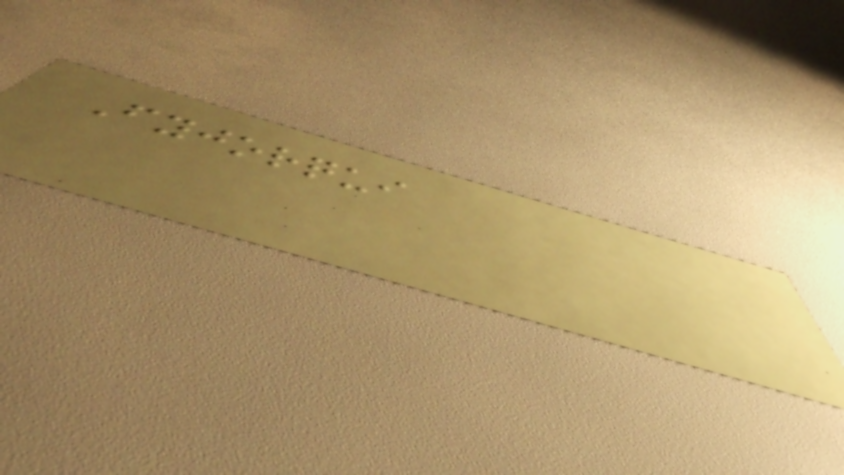Fyjorqui
